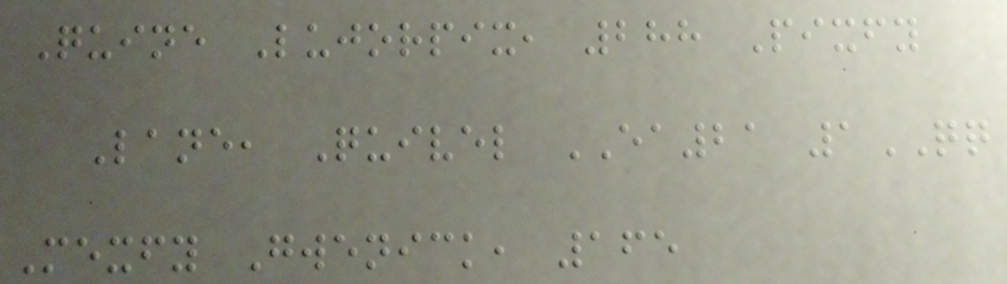Quine Lujorpix, 288 Pixfy
Lane, Quivel EA21 1QQ
Mexfy Gwenick, 165
